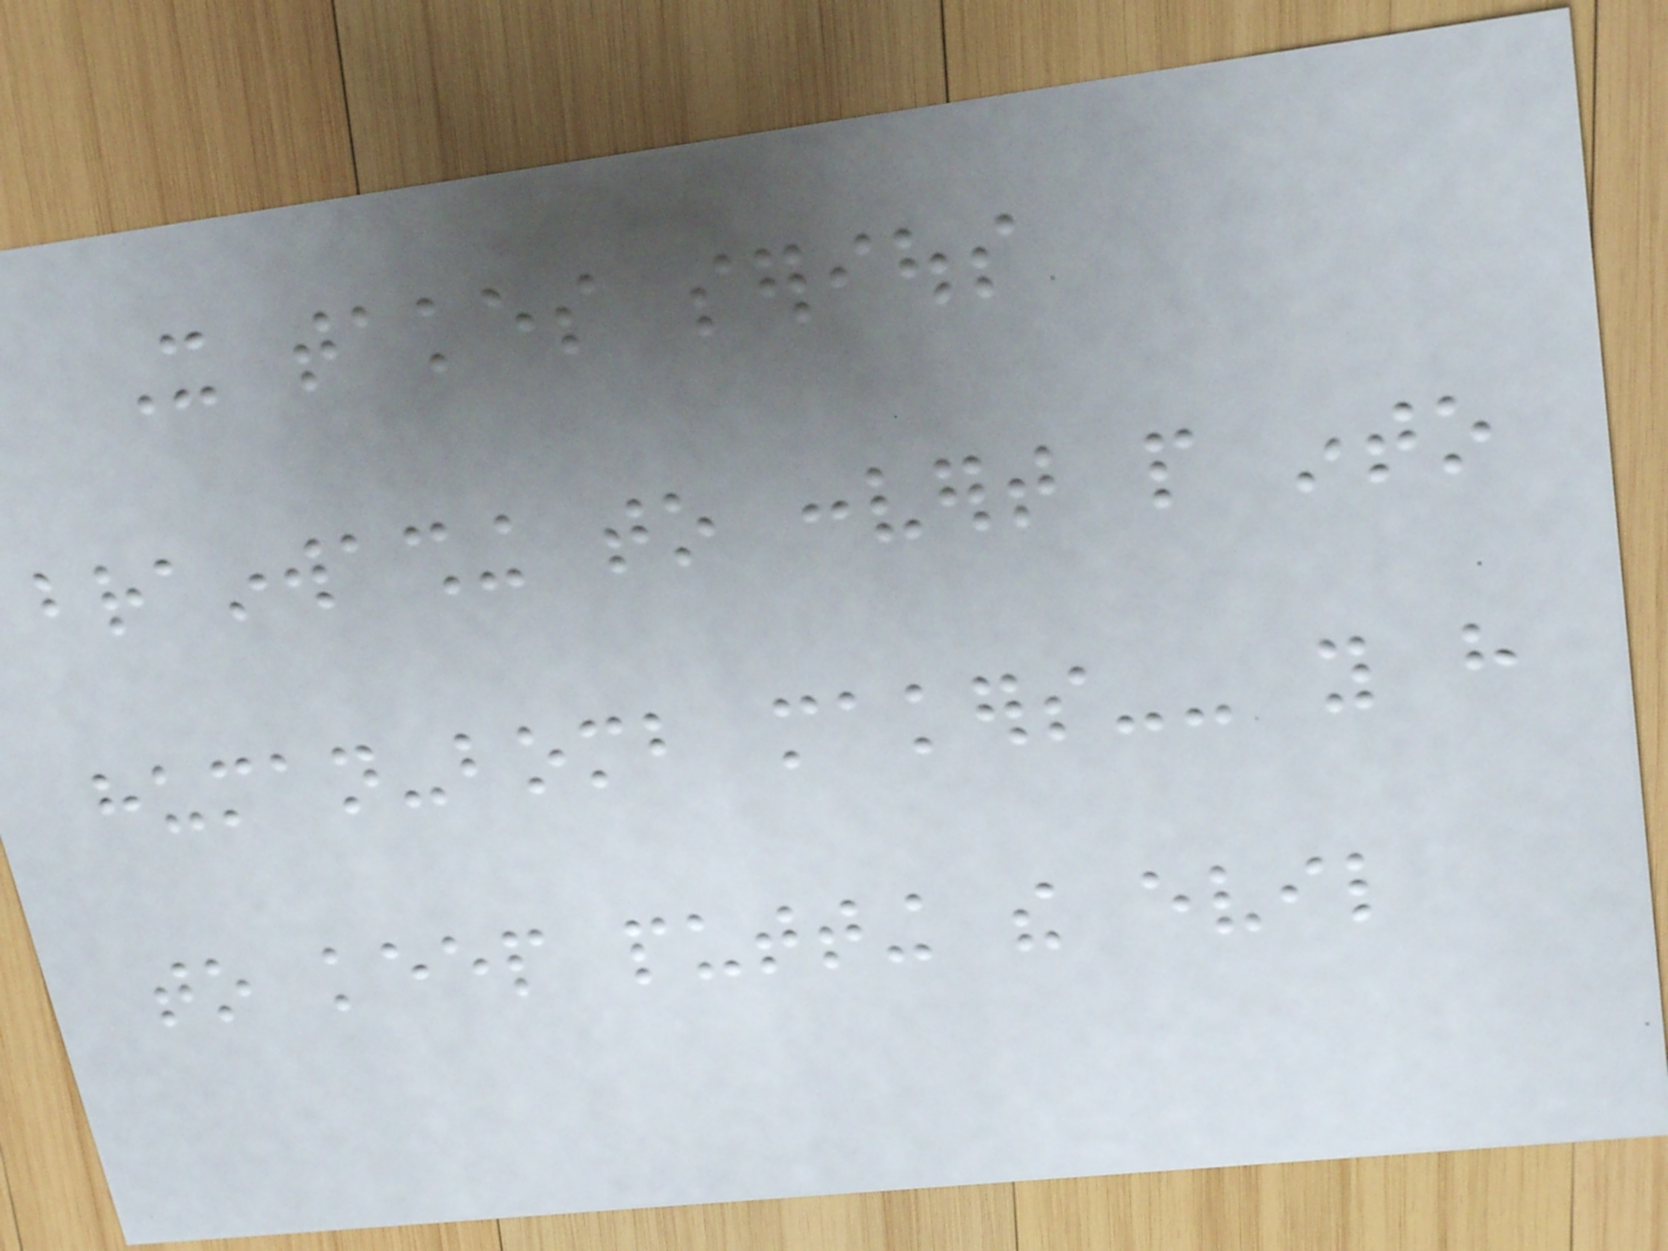It takes serious
brainwashing to convert people into
human-bomb makers-- you have
to keep putting the evil
